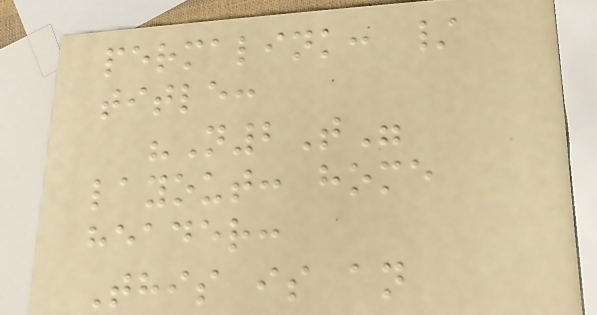permalink: /
title:
"N2T"
layout: home
header:
This is an
